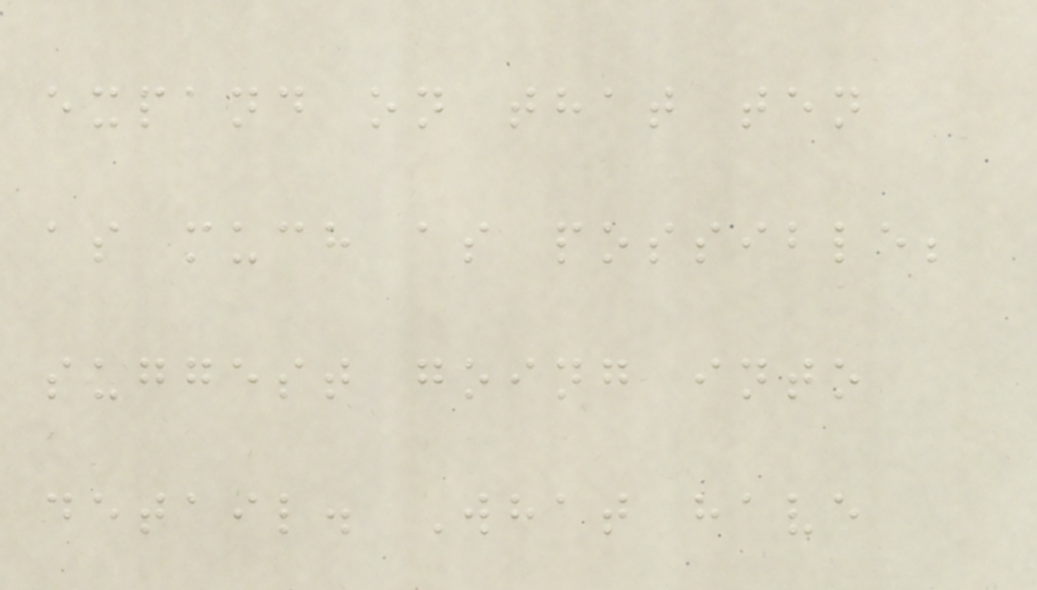expand on that ten
as much as possible;
suggest going into
detail. What have
